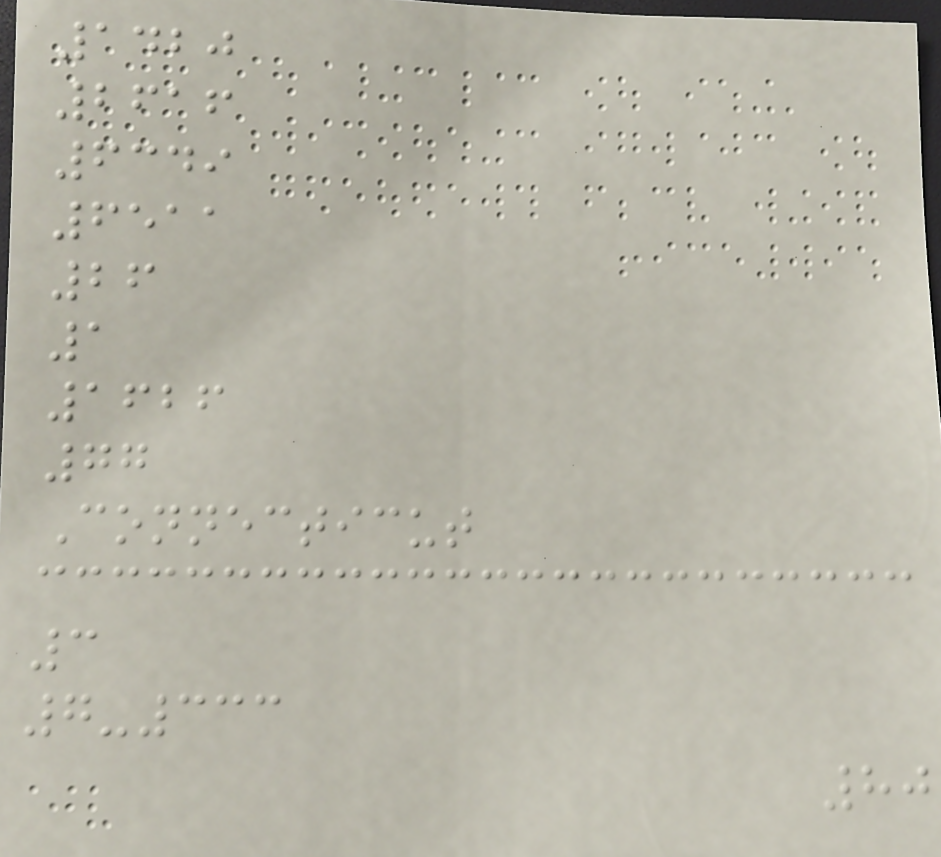1420
2616
6349
6511
26
1
1626
77
Connecticut
3
7-333
80
